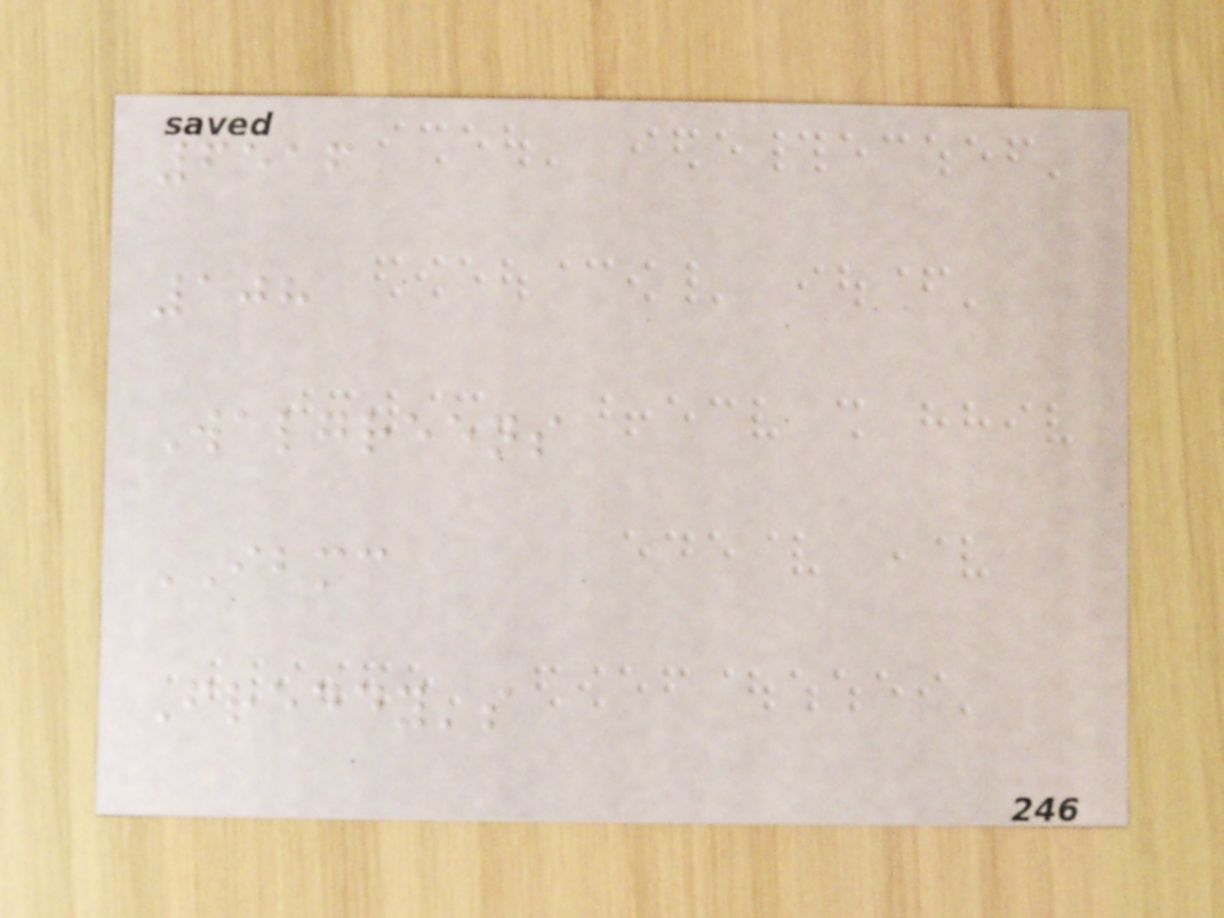6516
108
Walgreens
IBMC
Freddy's
